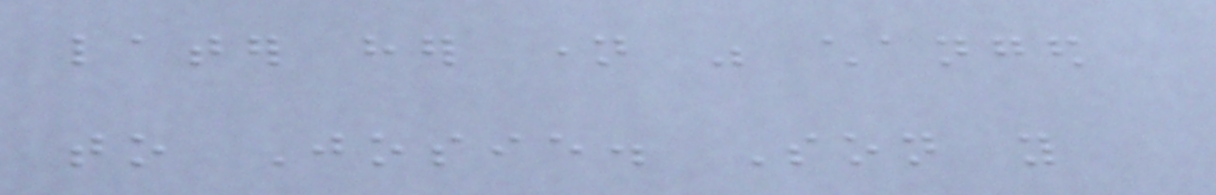later her name was changed
to Josie. Son you
